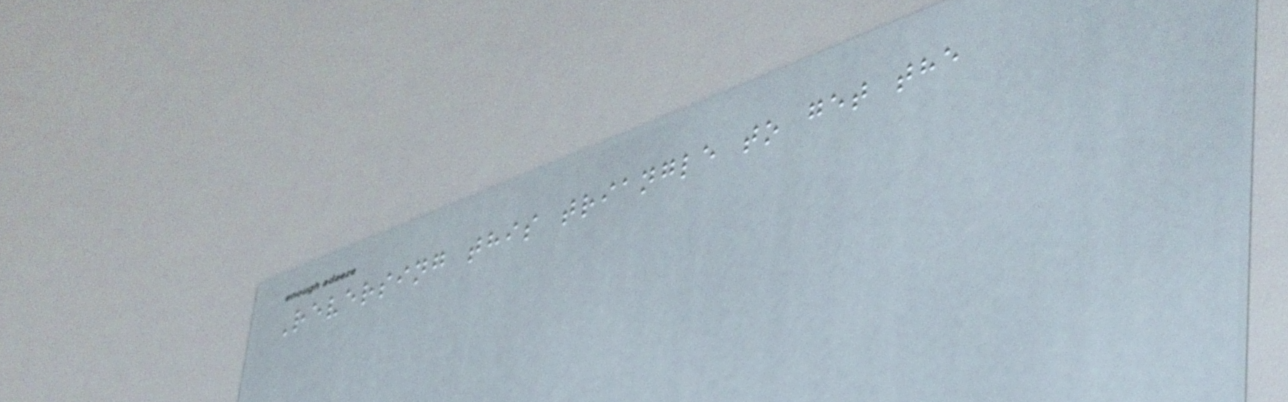Reversing this triangle to get the
